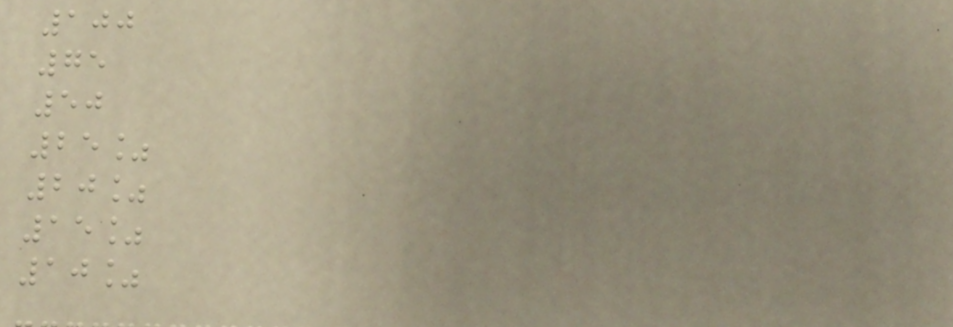100
75
50
25%
20%
15%
10%
